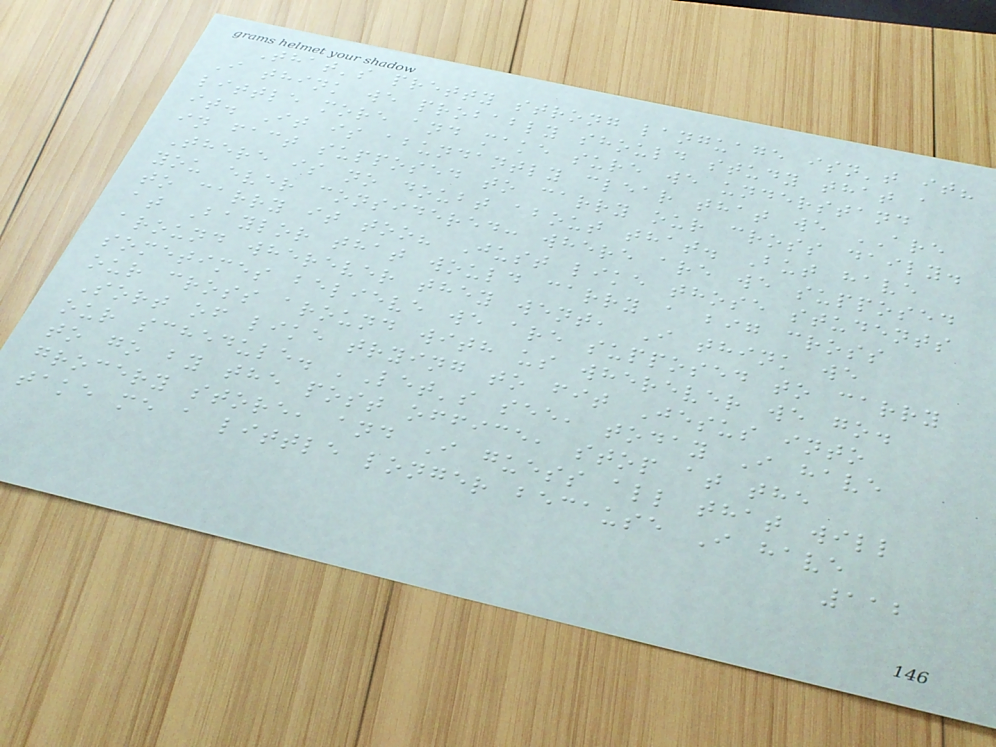That's pretty strong language isn't it?
I think we probably should study that a
little more and make sure we understand
it. It is abundantly clear that we ARE
in fact supposed to carry our cross daily.
There is no doubt about that. But have
you ever considered: where are we supposed
to carry it too? Just like those students
at Baylor that would carry a big cross
around wherever they went, I think we
sometimes believe we are supposed to carry
our cross around with us wherever we go.
Sort of like trying to fit Jesus into
our schedule. 'Let's see, today I have
to go by the post office, stop at the
grocery store, and I guess all that will
take me a little longer because I have
112
